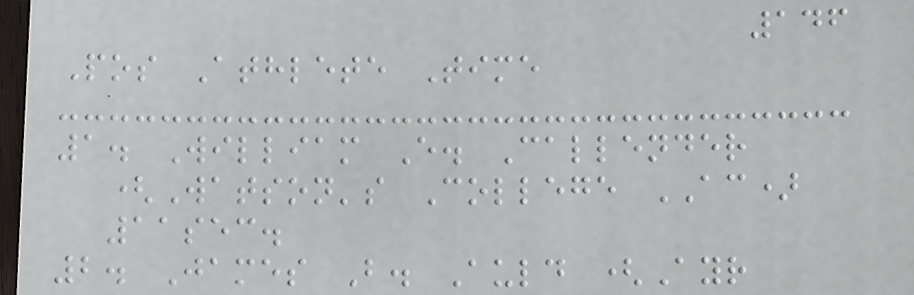146
Pos Athlete Time
1. William E. Callender
(Watson's College AC)
11sec.
2. James B. Auld (Ayr
